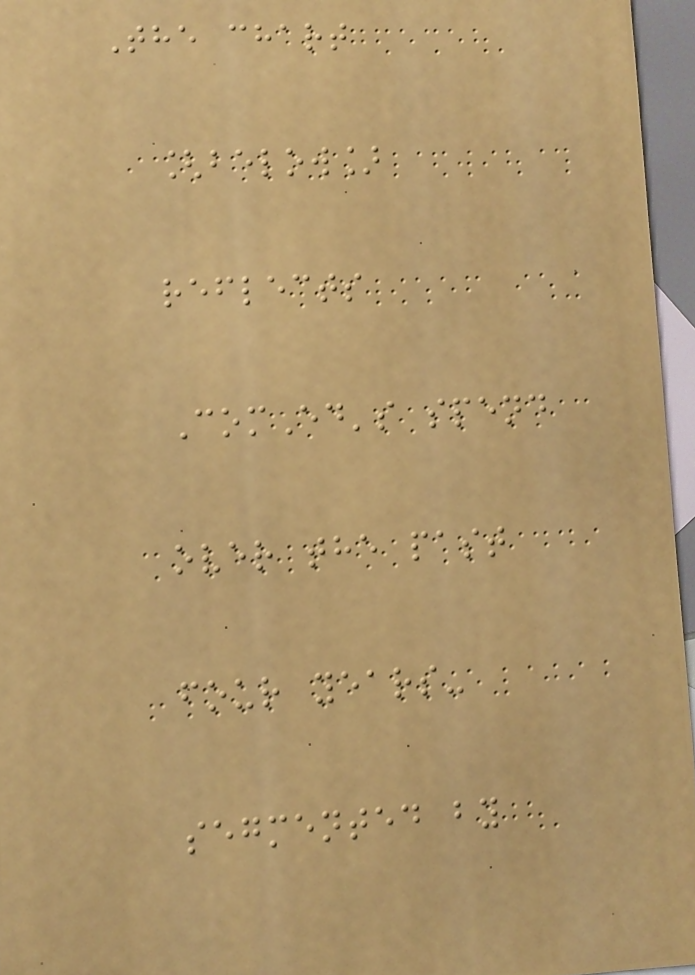The chart
[below]
reflects
ComEd's spend
over the past
four years-
segmented by
